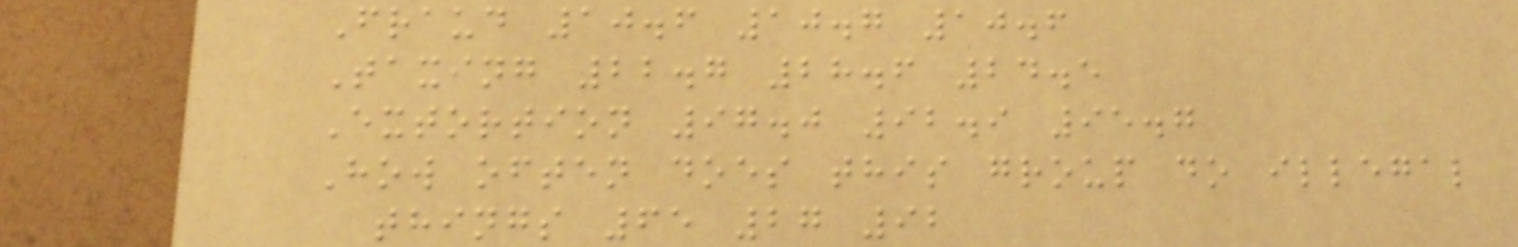Fraud 10.6 10.7 10.6
Taxing 22.7 28.6 24.5
Extortion 97.0 92.9 95.7
How often does this group do illegal
things 65 27 92
